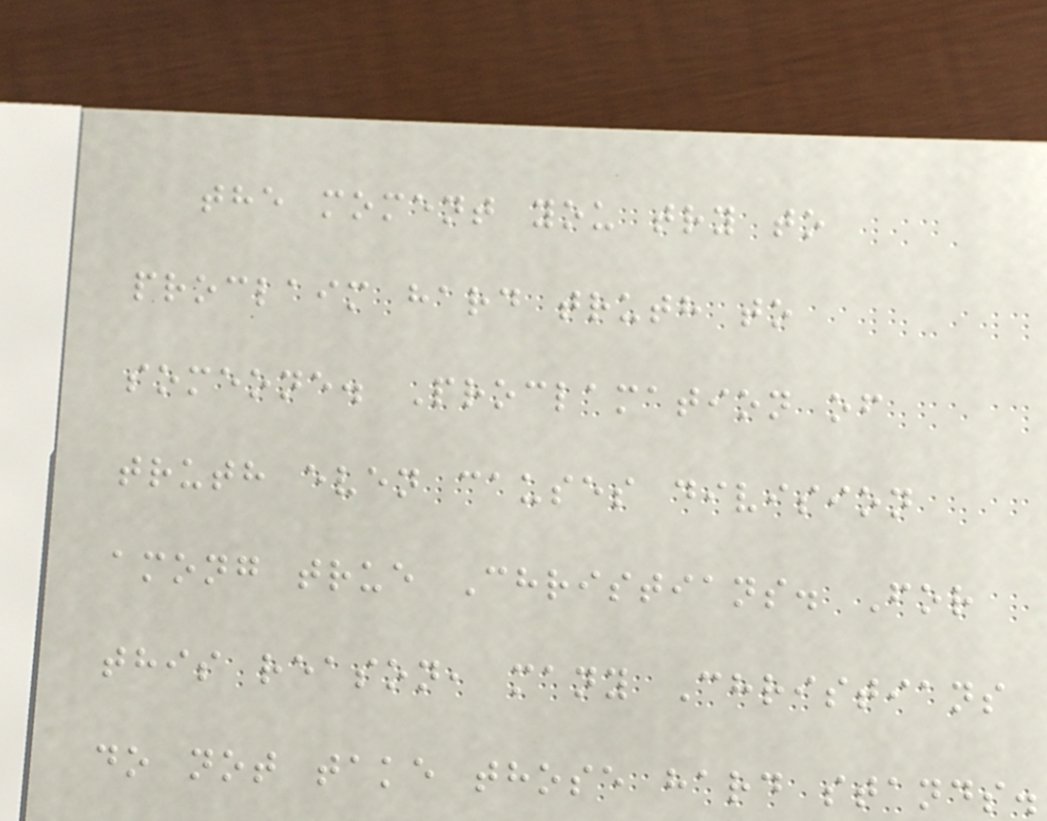the moment you try to
proclaim hard truth to
someone. Proclamation of
truth even causes division
among true Christians. For
this reason, many Christians
do not take those hard stands.
